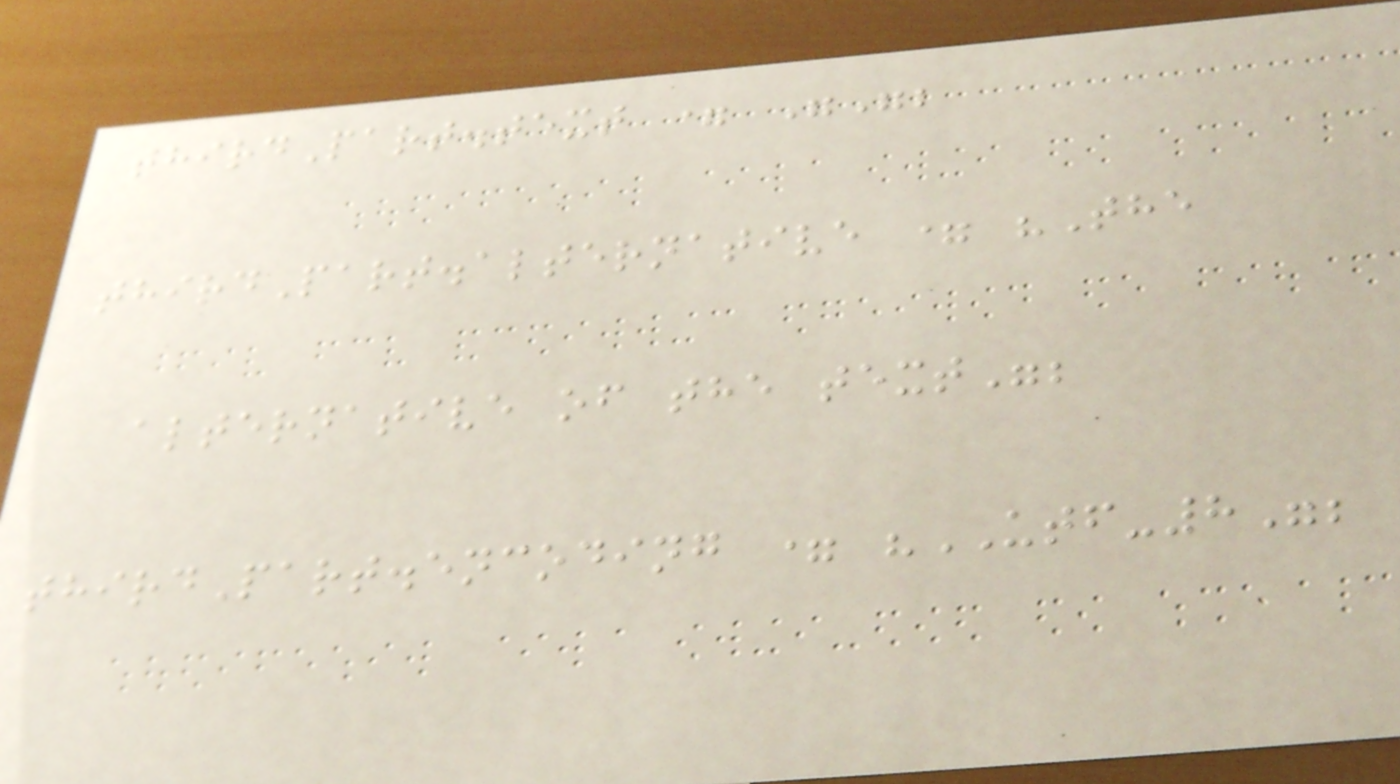thirdPart.text = "";
thirdPart.alternative = "The
alternative of the text";
thirdPart.encoding = "UTF-8";
